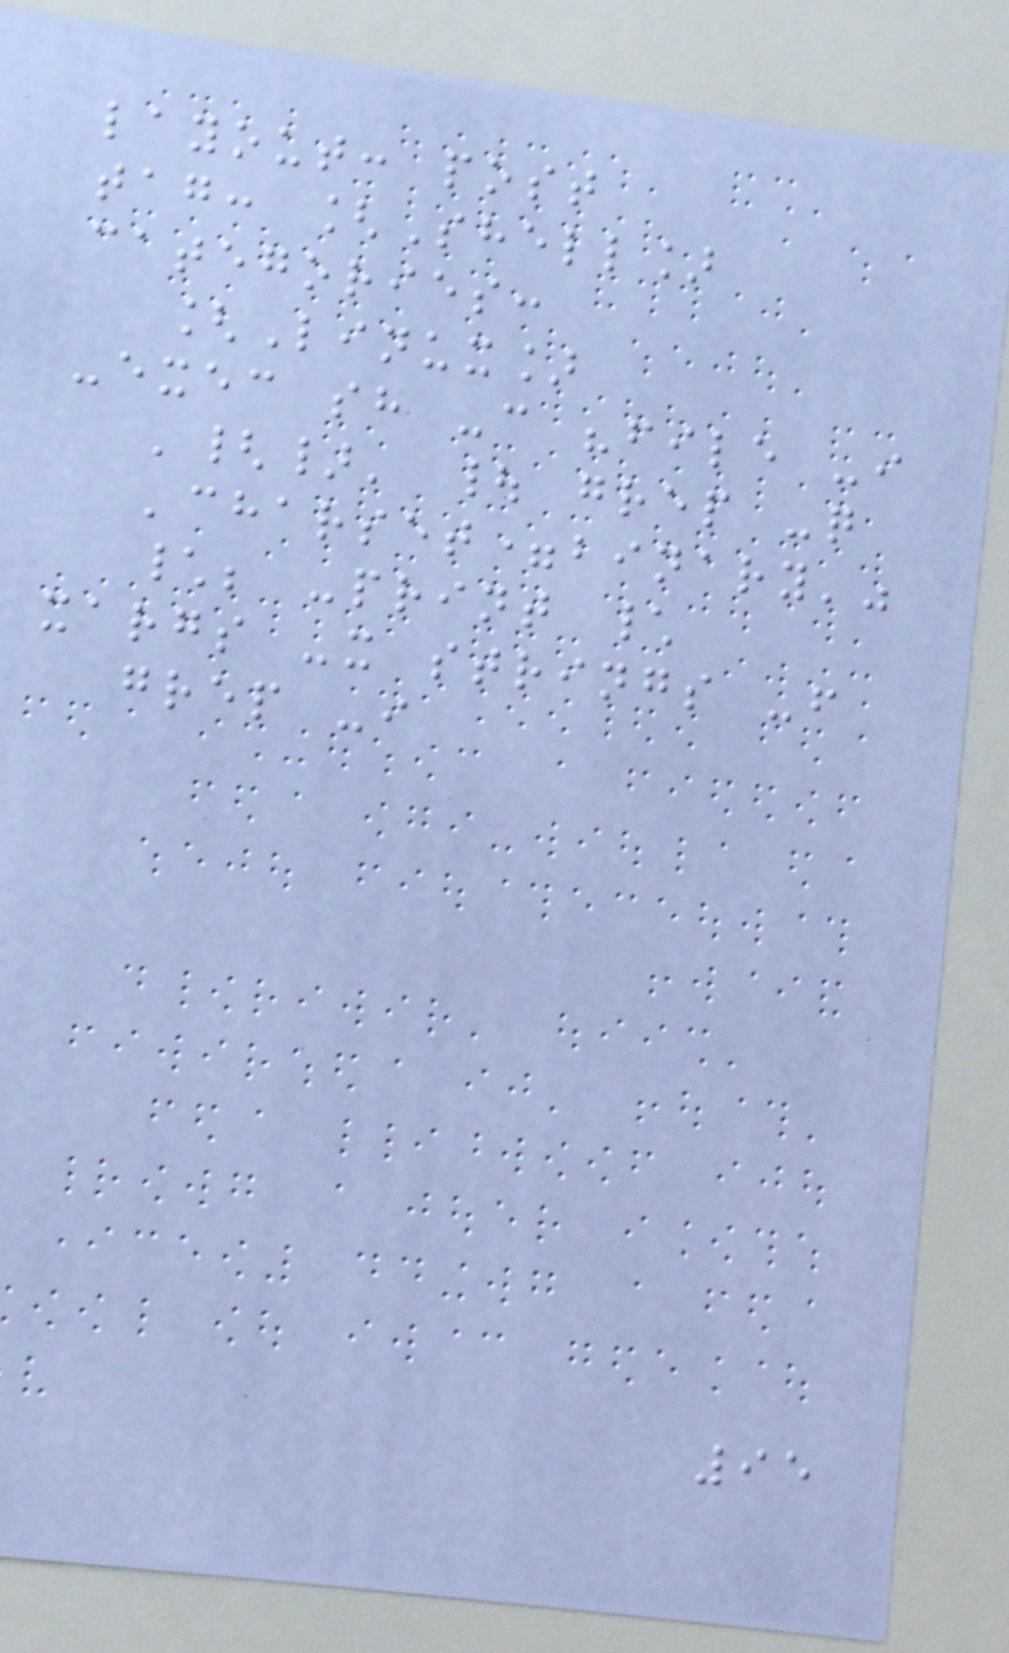layout: post
tag: [Shell]
categories:
[Linux]
-exec sh -c "file -i
'{}' | grep -q
'charset=binary'"
\; -print \
xargs -x strings -f
grep -i
95
